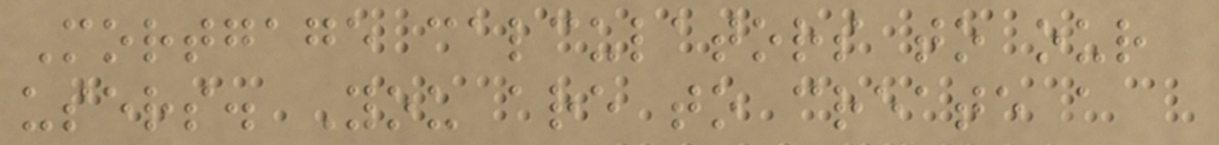Mortgage calculators to our
users. You are to create a
